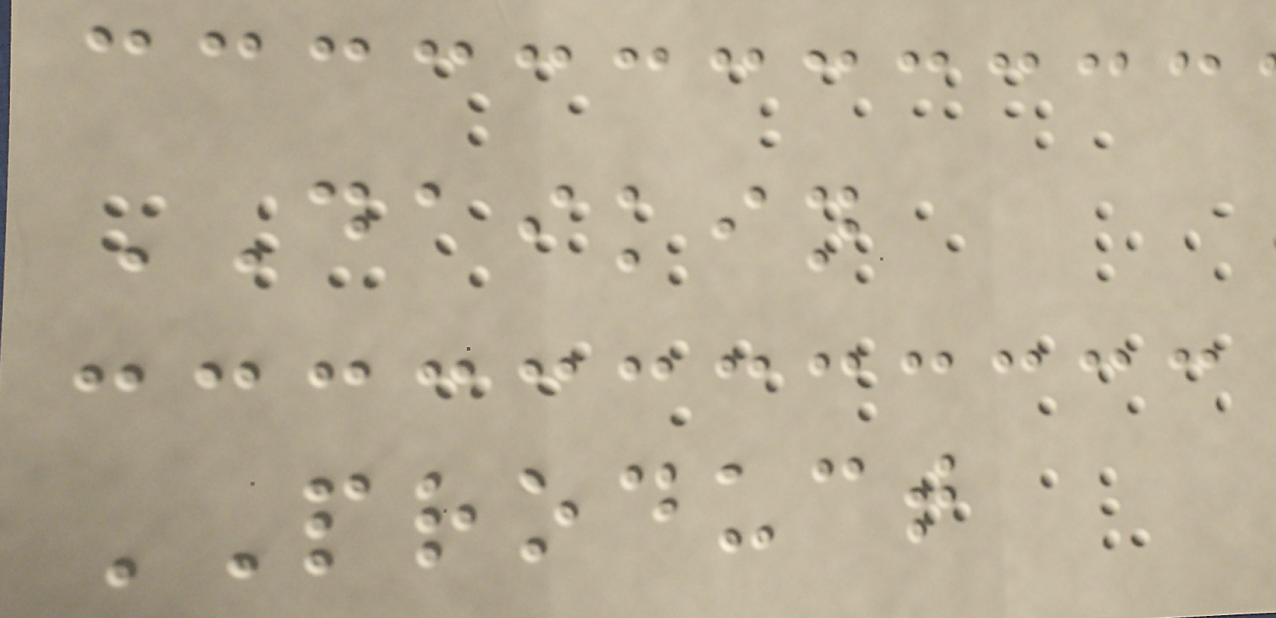DAIKIN
PRODUCT
